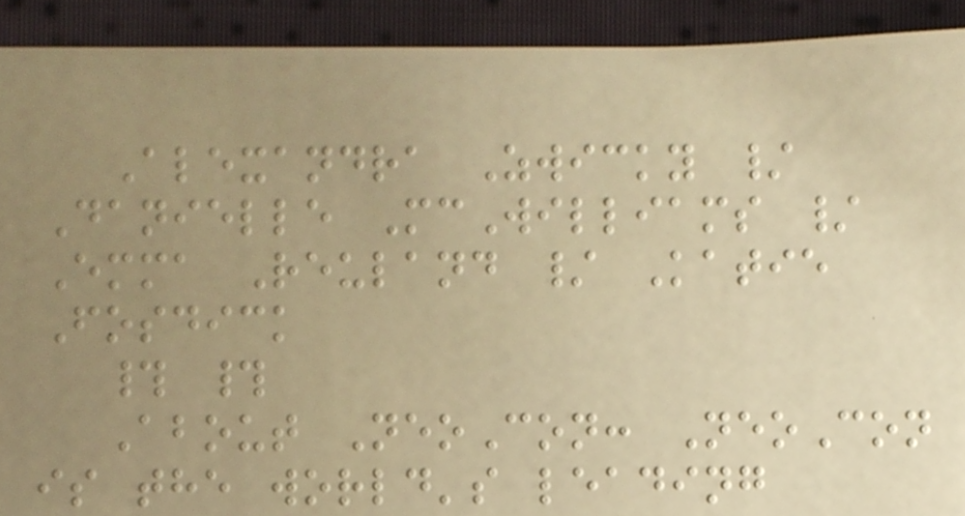Alexandra Zwicky /
Danielle McWilliams /
Emma Reuland / Katie
Fosdick
# #
About NeoCon: NeoCon
is the world's leading
